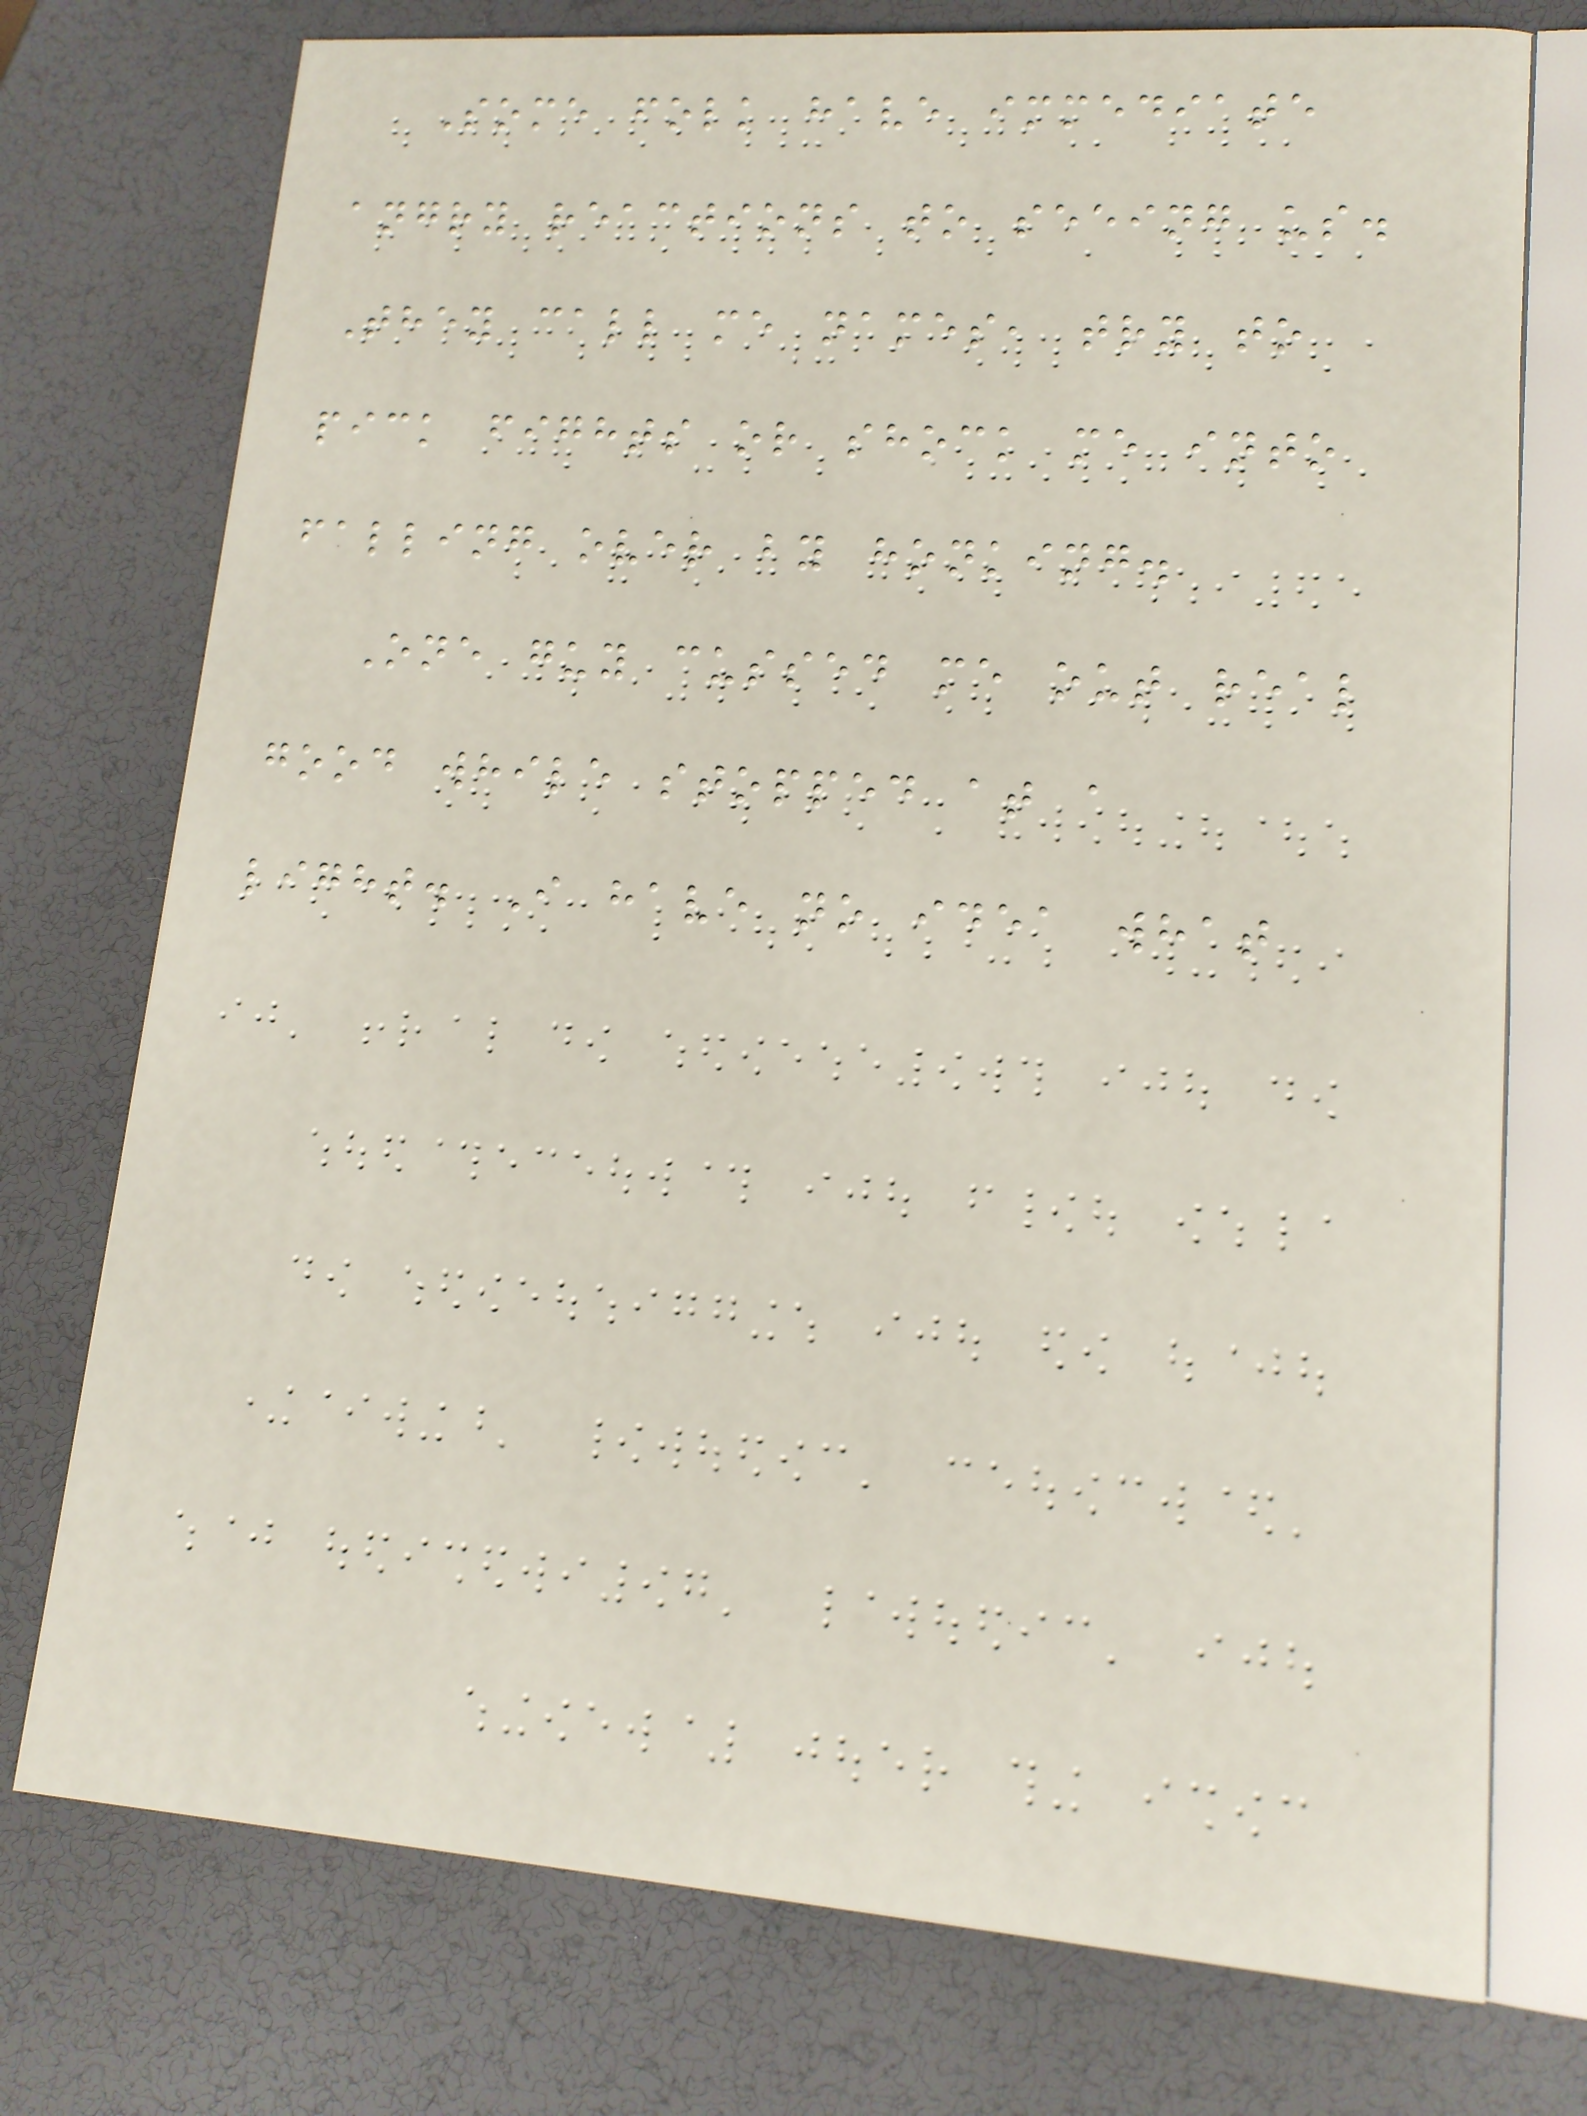Some folk have immediate
angry reactions to seeing us.
They call me names, try to
pick fights or shock me into
falling over by honking.
One guy cussed me out real
good while stopped at a
light. I have no idea what
